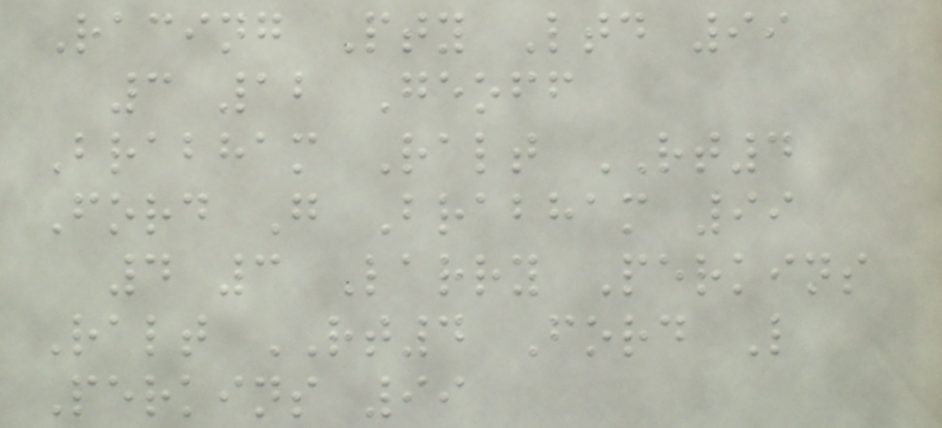Racing Pty Ltd 99
3 12 Geoff
Brabham Ralt RT4
Ford G Brabham 99
4 3 Larry Perkins
Ralt RT4 Ford L
Perkins 99
